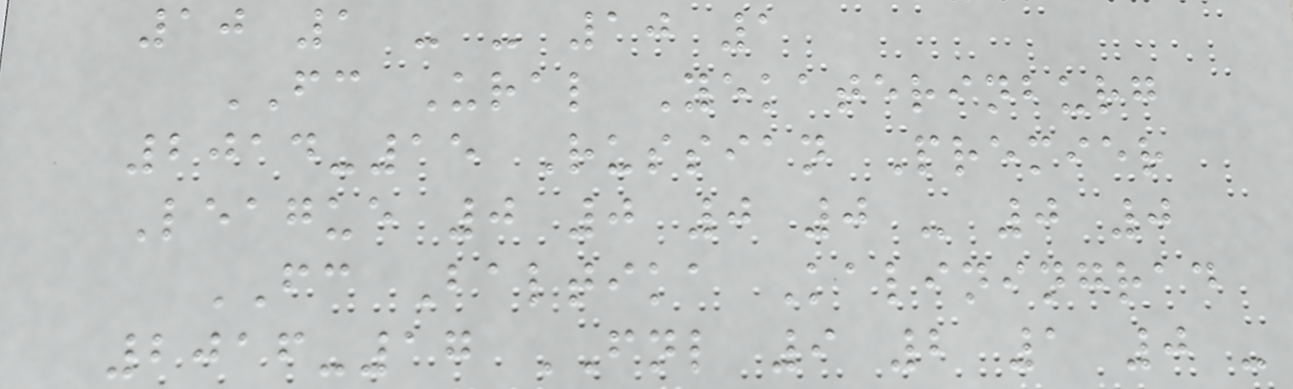10 1 - - 10 1
FC Ural Yekaterinburg
2014-15 Russian Premier
League 0 0 0 0 - 0 0
FC Baltika Kaliningrad
2016-17 FNL 9 2 1 0 -
